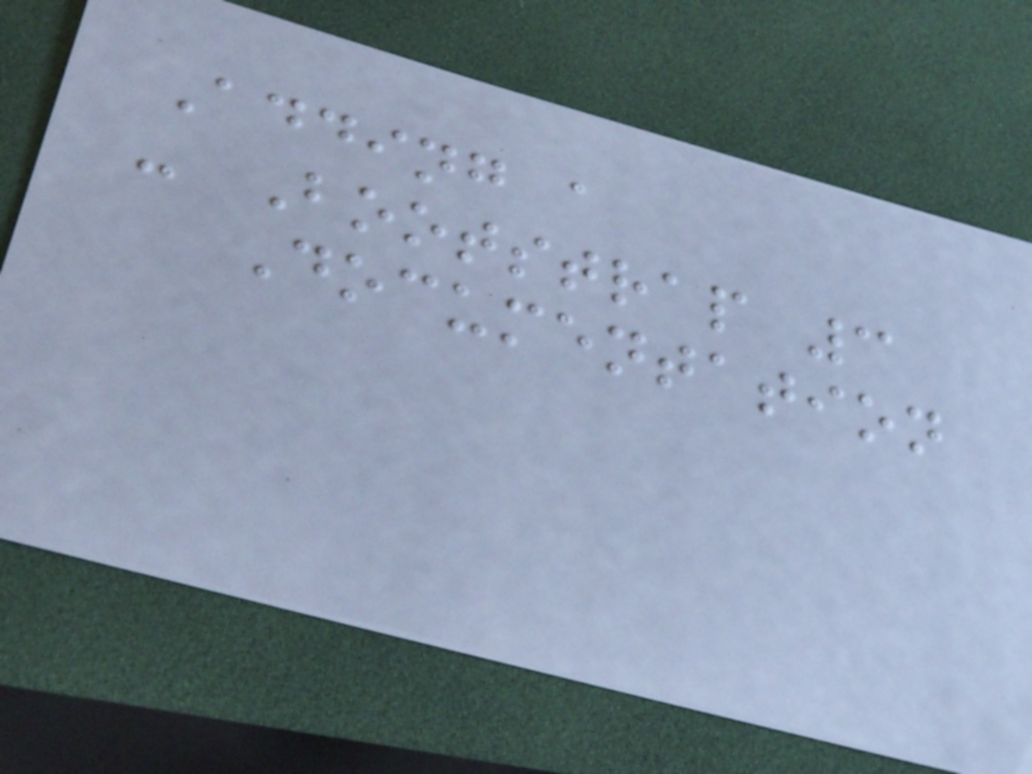Adding a
- Bootstrap 3
Documentation
